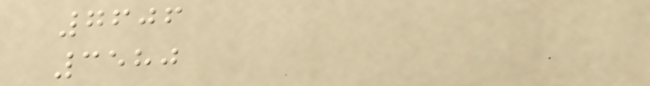7606
3580
